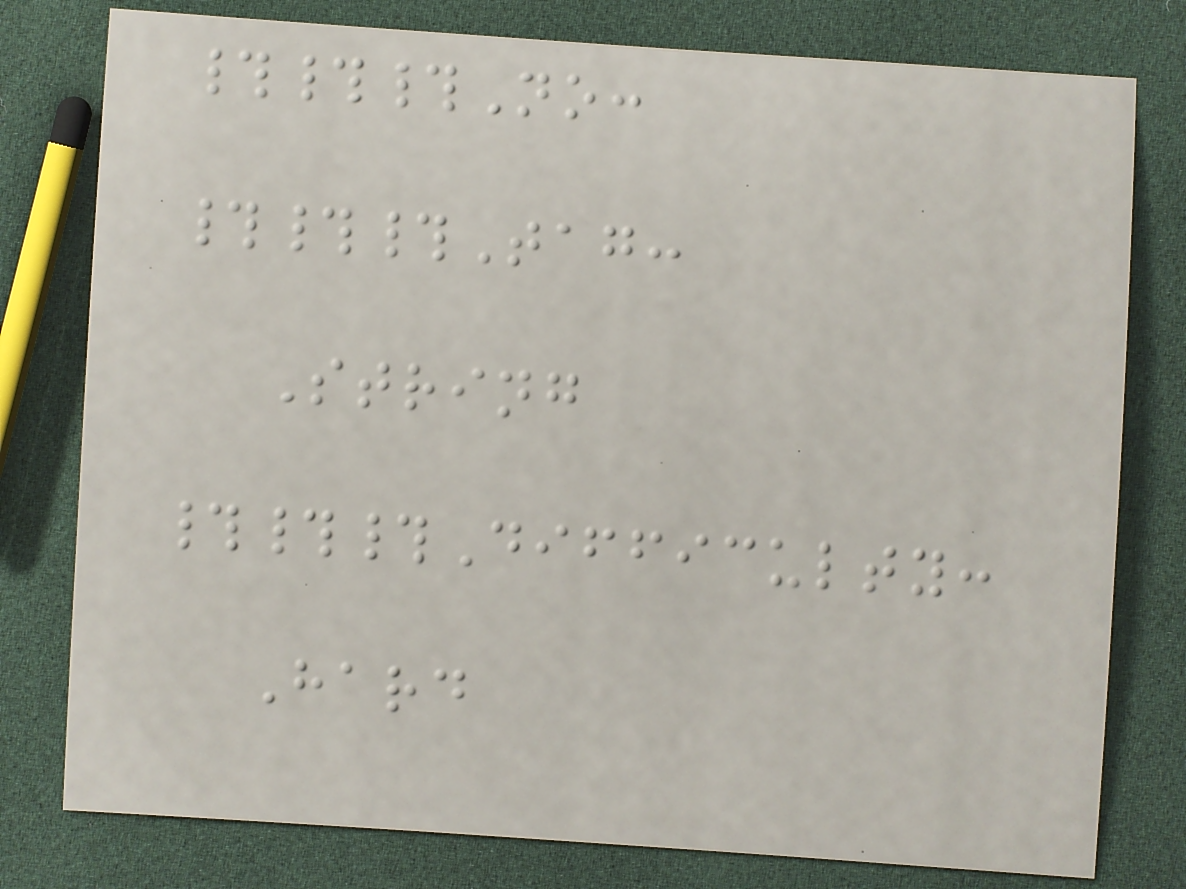###No:
###Tag:
String
###Difficulty:
Hard
